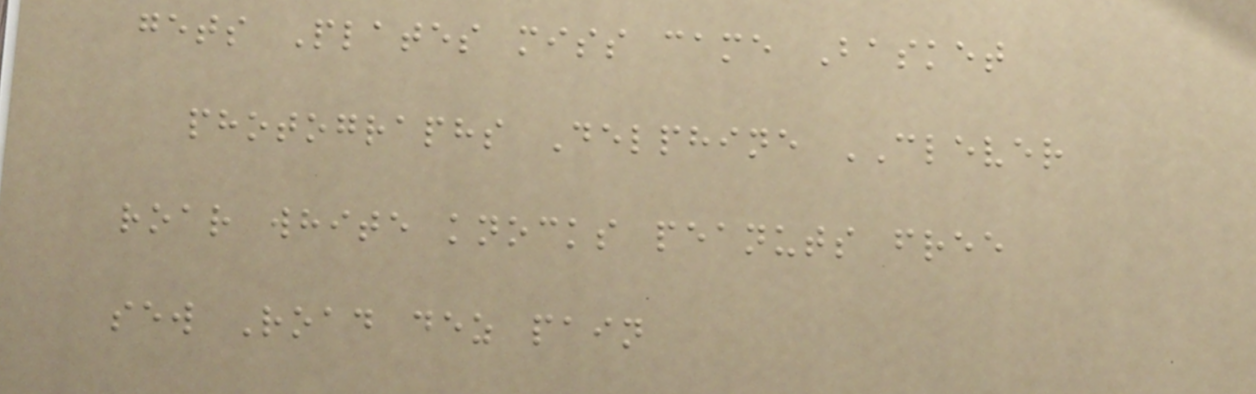gets Plates miss came Basket
photographs Delphine CLEVER
roar white knocks peanuts free
sew Road dez pain
